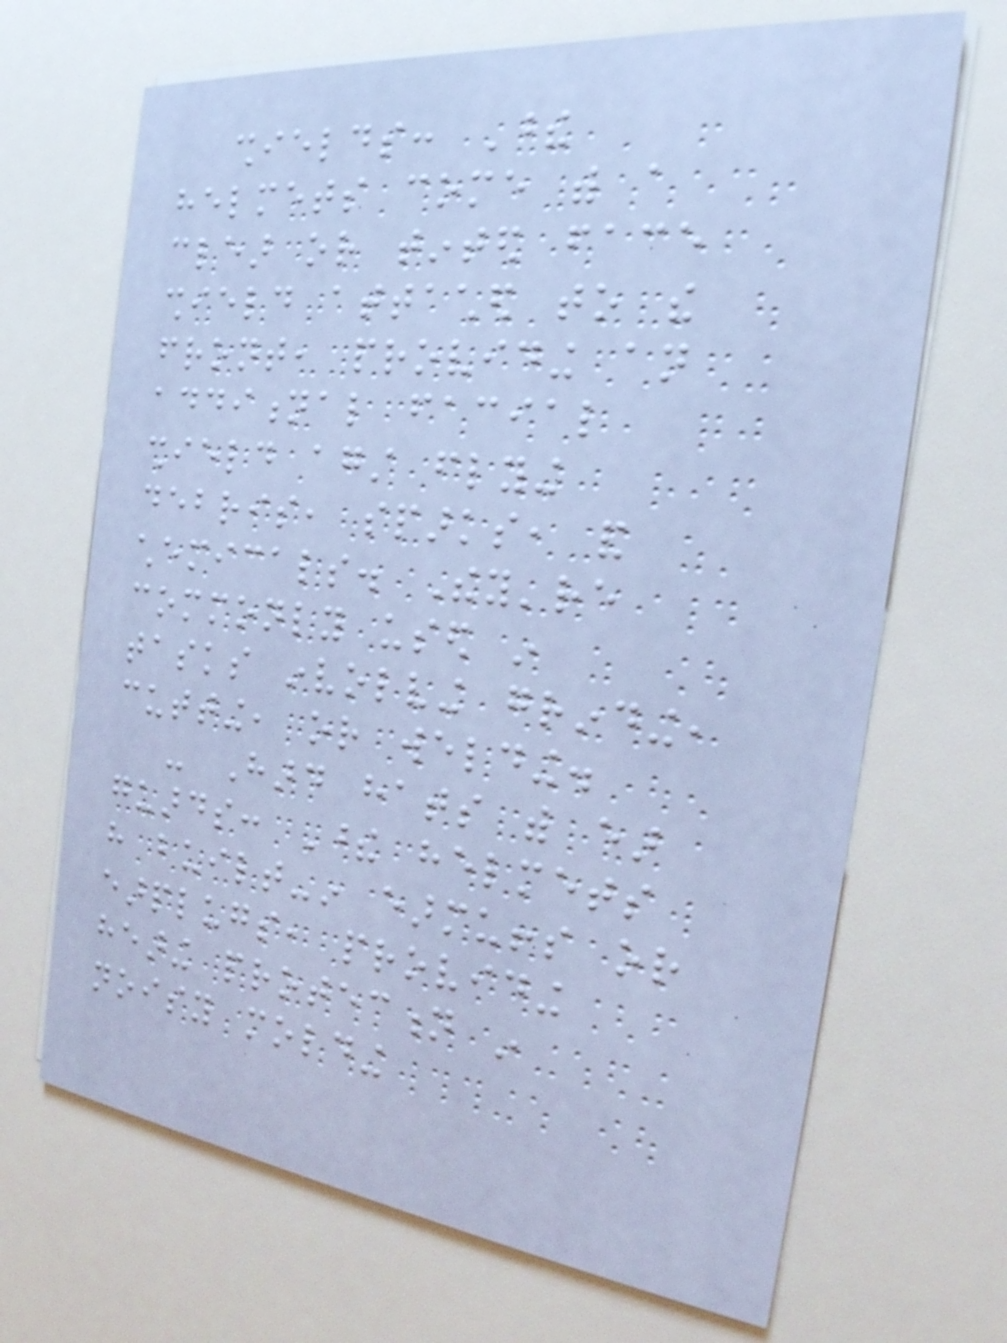shields: These
helmets come with a
clear or tinted face
shield attached to the
front, providing an
additional facial
shield against flying
debris, sparks, and
chemicals. They're
commonly used in
tasks involving grinding,
cutting, or welding.
- Hard hats with ear
guards: These helmets
have built-in earmuffs or
earplugs, providing
hearing protection in
noisy molding
